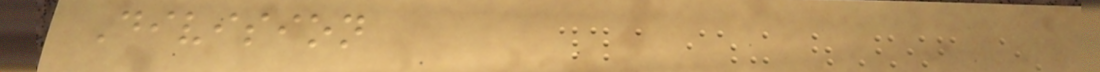Division
